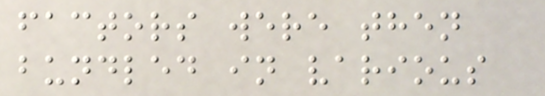factors were then
bundled in various
